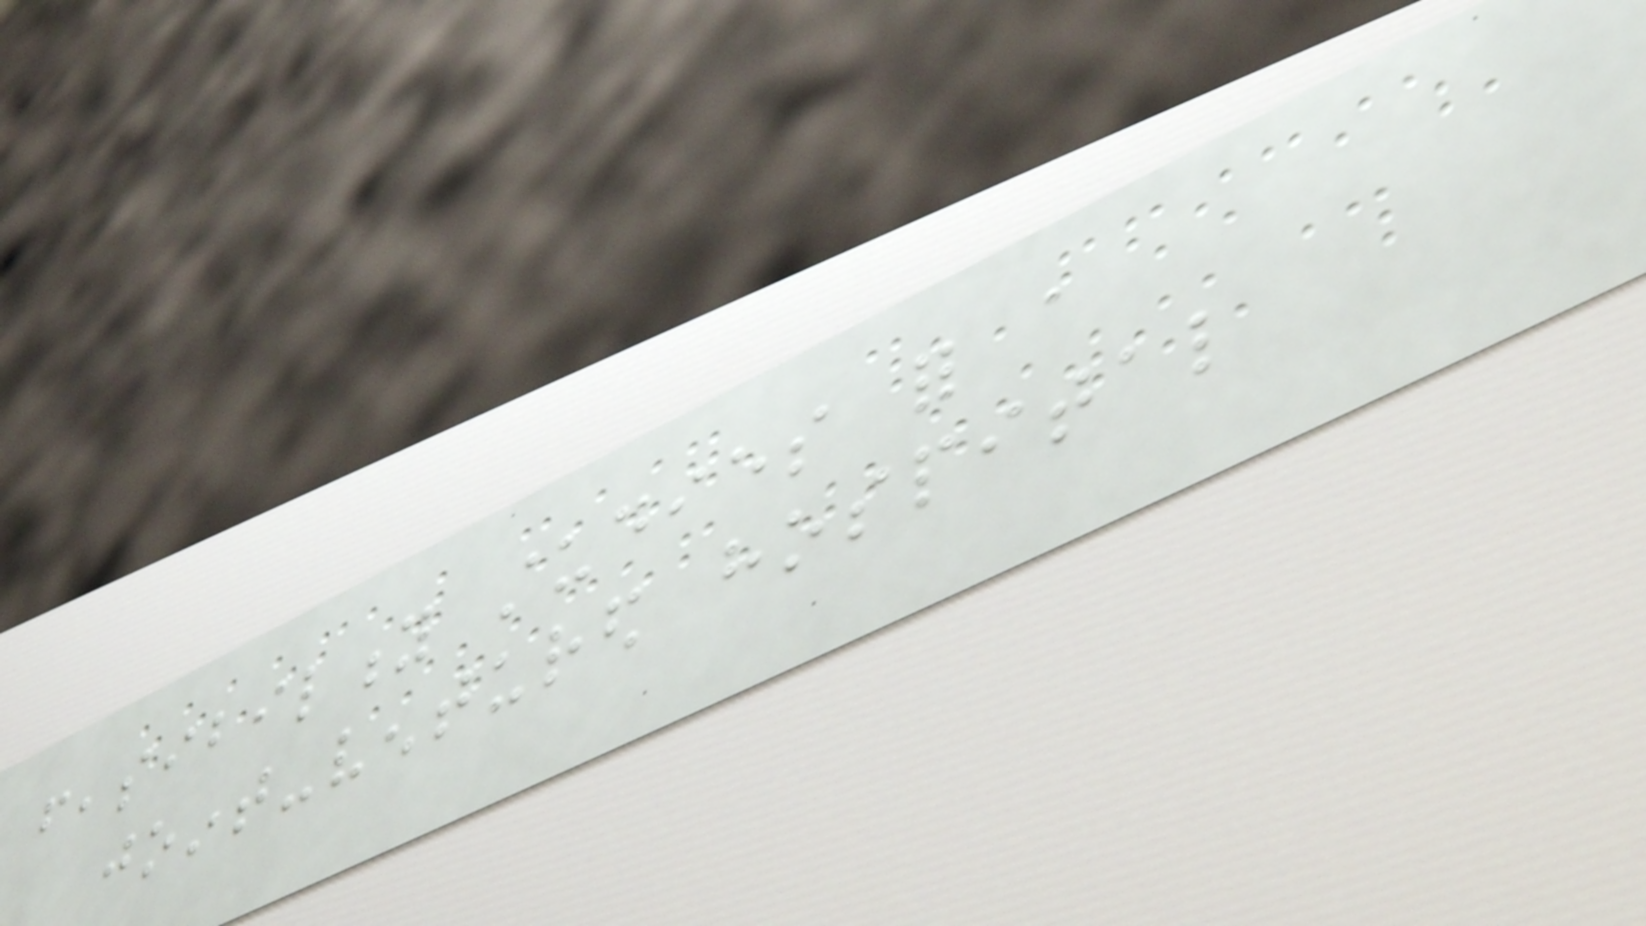feasibility studies for a
joint-ventured hospital
